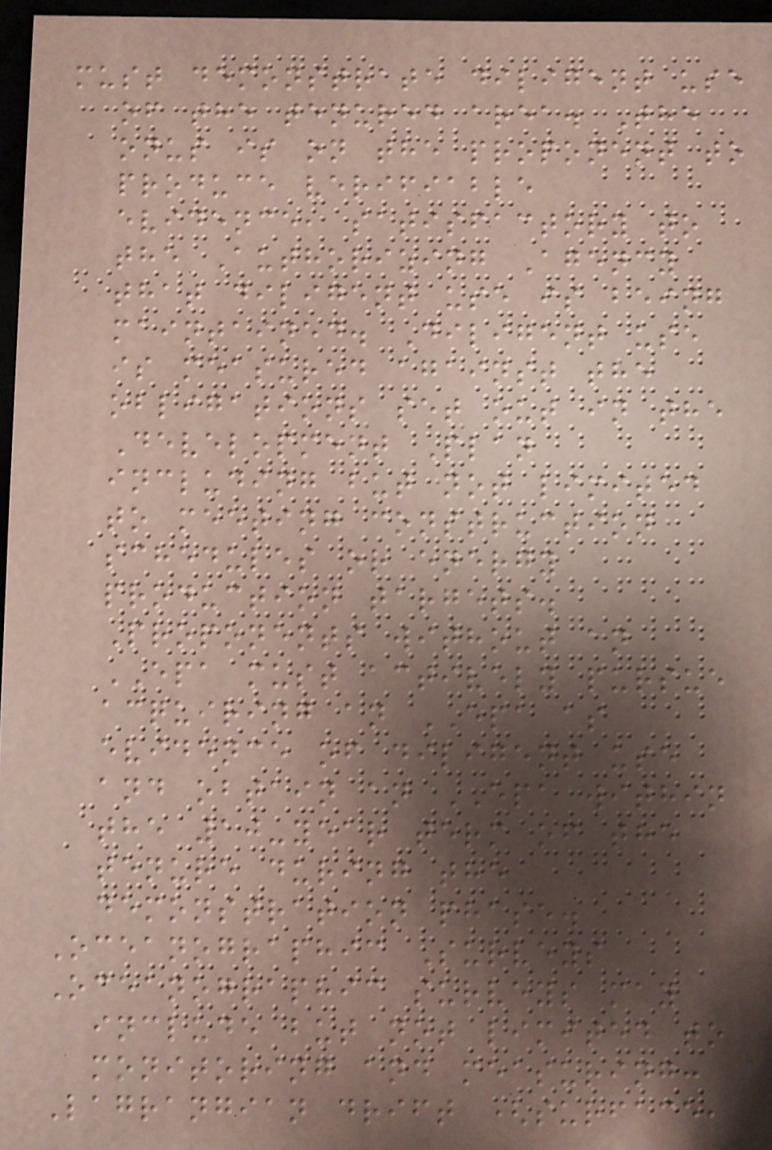must demonstrate diligent use
of the tenured area. The
onus is on the proponent to
produce verifiable
evidence, satisfactory to
the Authorizing Agency
that diligent use is being
maintained. Diligent use
is measured against the
obligations set out in the
Development Plan
including but not limited
to meeting construction
schedules or energy
production targets.
Proponents without an
EPA must actively pursue
acquiring an EPA as
evidence of diligent use
and obtain an EPA within
the 10-year term of the
tenure during the
demonstration phase.
Oceanographic Surveys
Oceanographic surveys may
include but not limited to
monitoring and measuring:
Lagrangian drift (surface,
